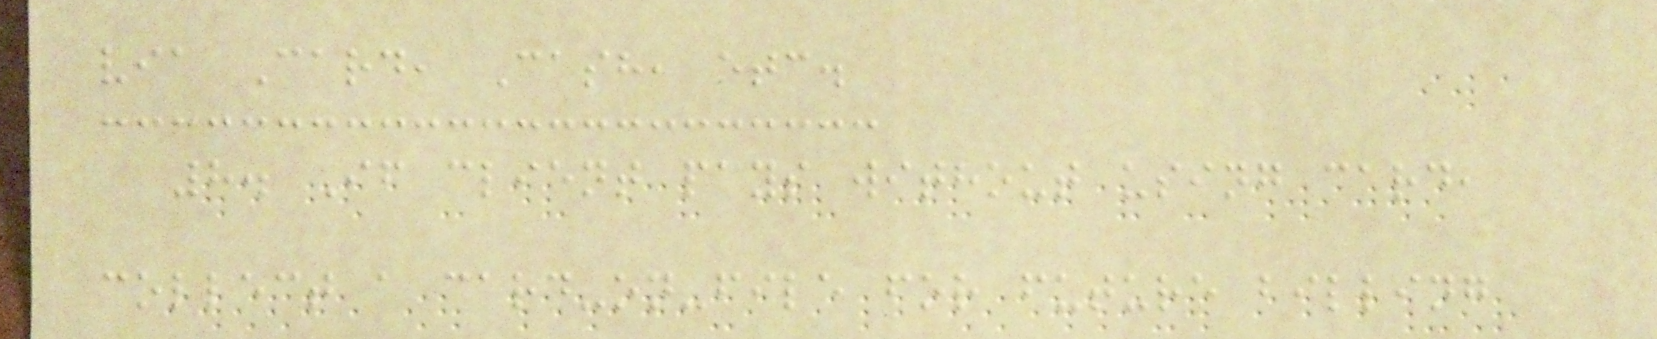via Card, Cash, etc.
8. If client pays without using card,
collect a card-on-file for future billing
